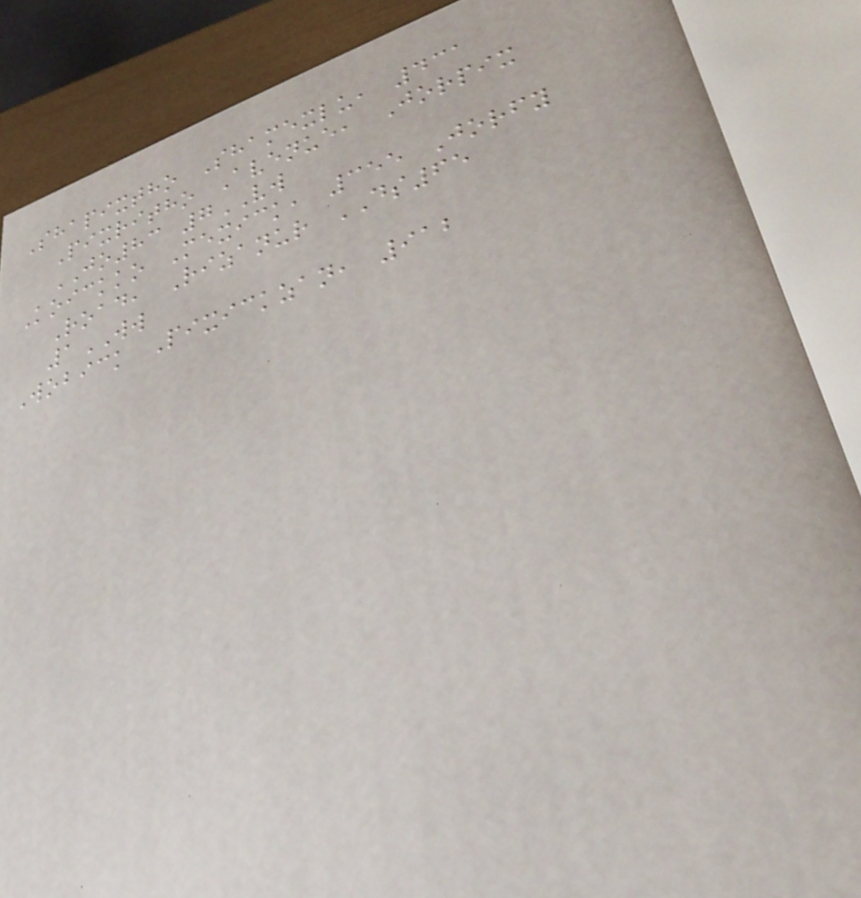Shapixtho Shamexlu, 431
Pixritho Avenue, Jorpix
JO83 7VW
Koickko Mexick, 355 Jorfy
Road, Rizanur DS65
1WW
Wobick Pixickzan, 912
